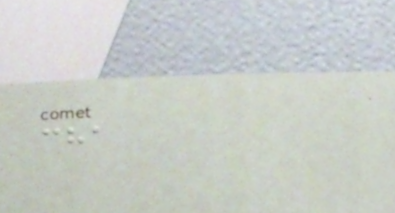cha
